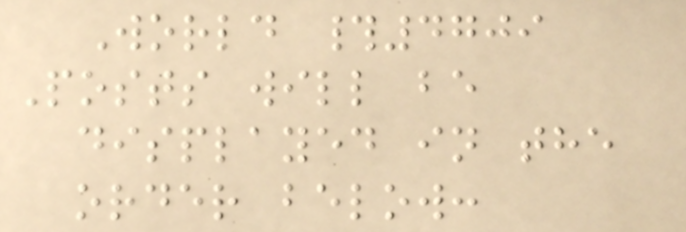World #4709
Posts will be
displayed in the
order below:
